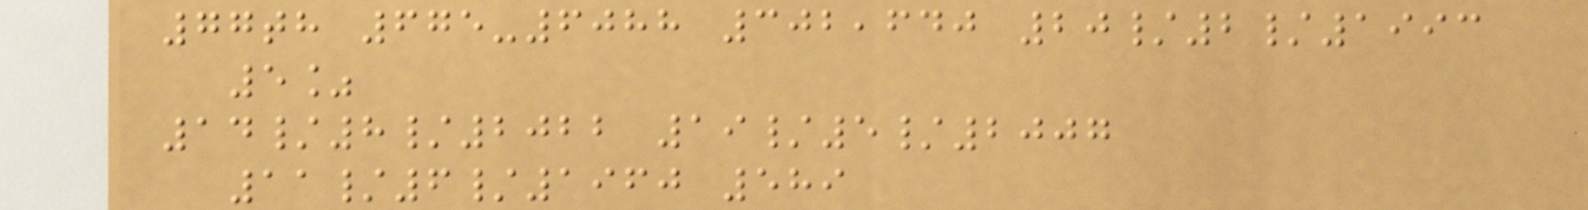77th 675-6088 302,640 20/2/1993
5%
14/8/2022 19/5/2007
11/6/1960 589
